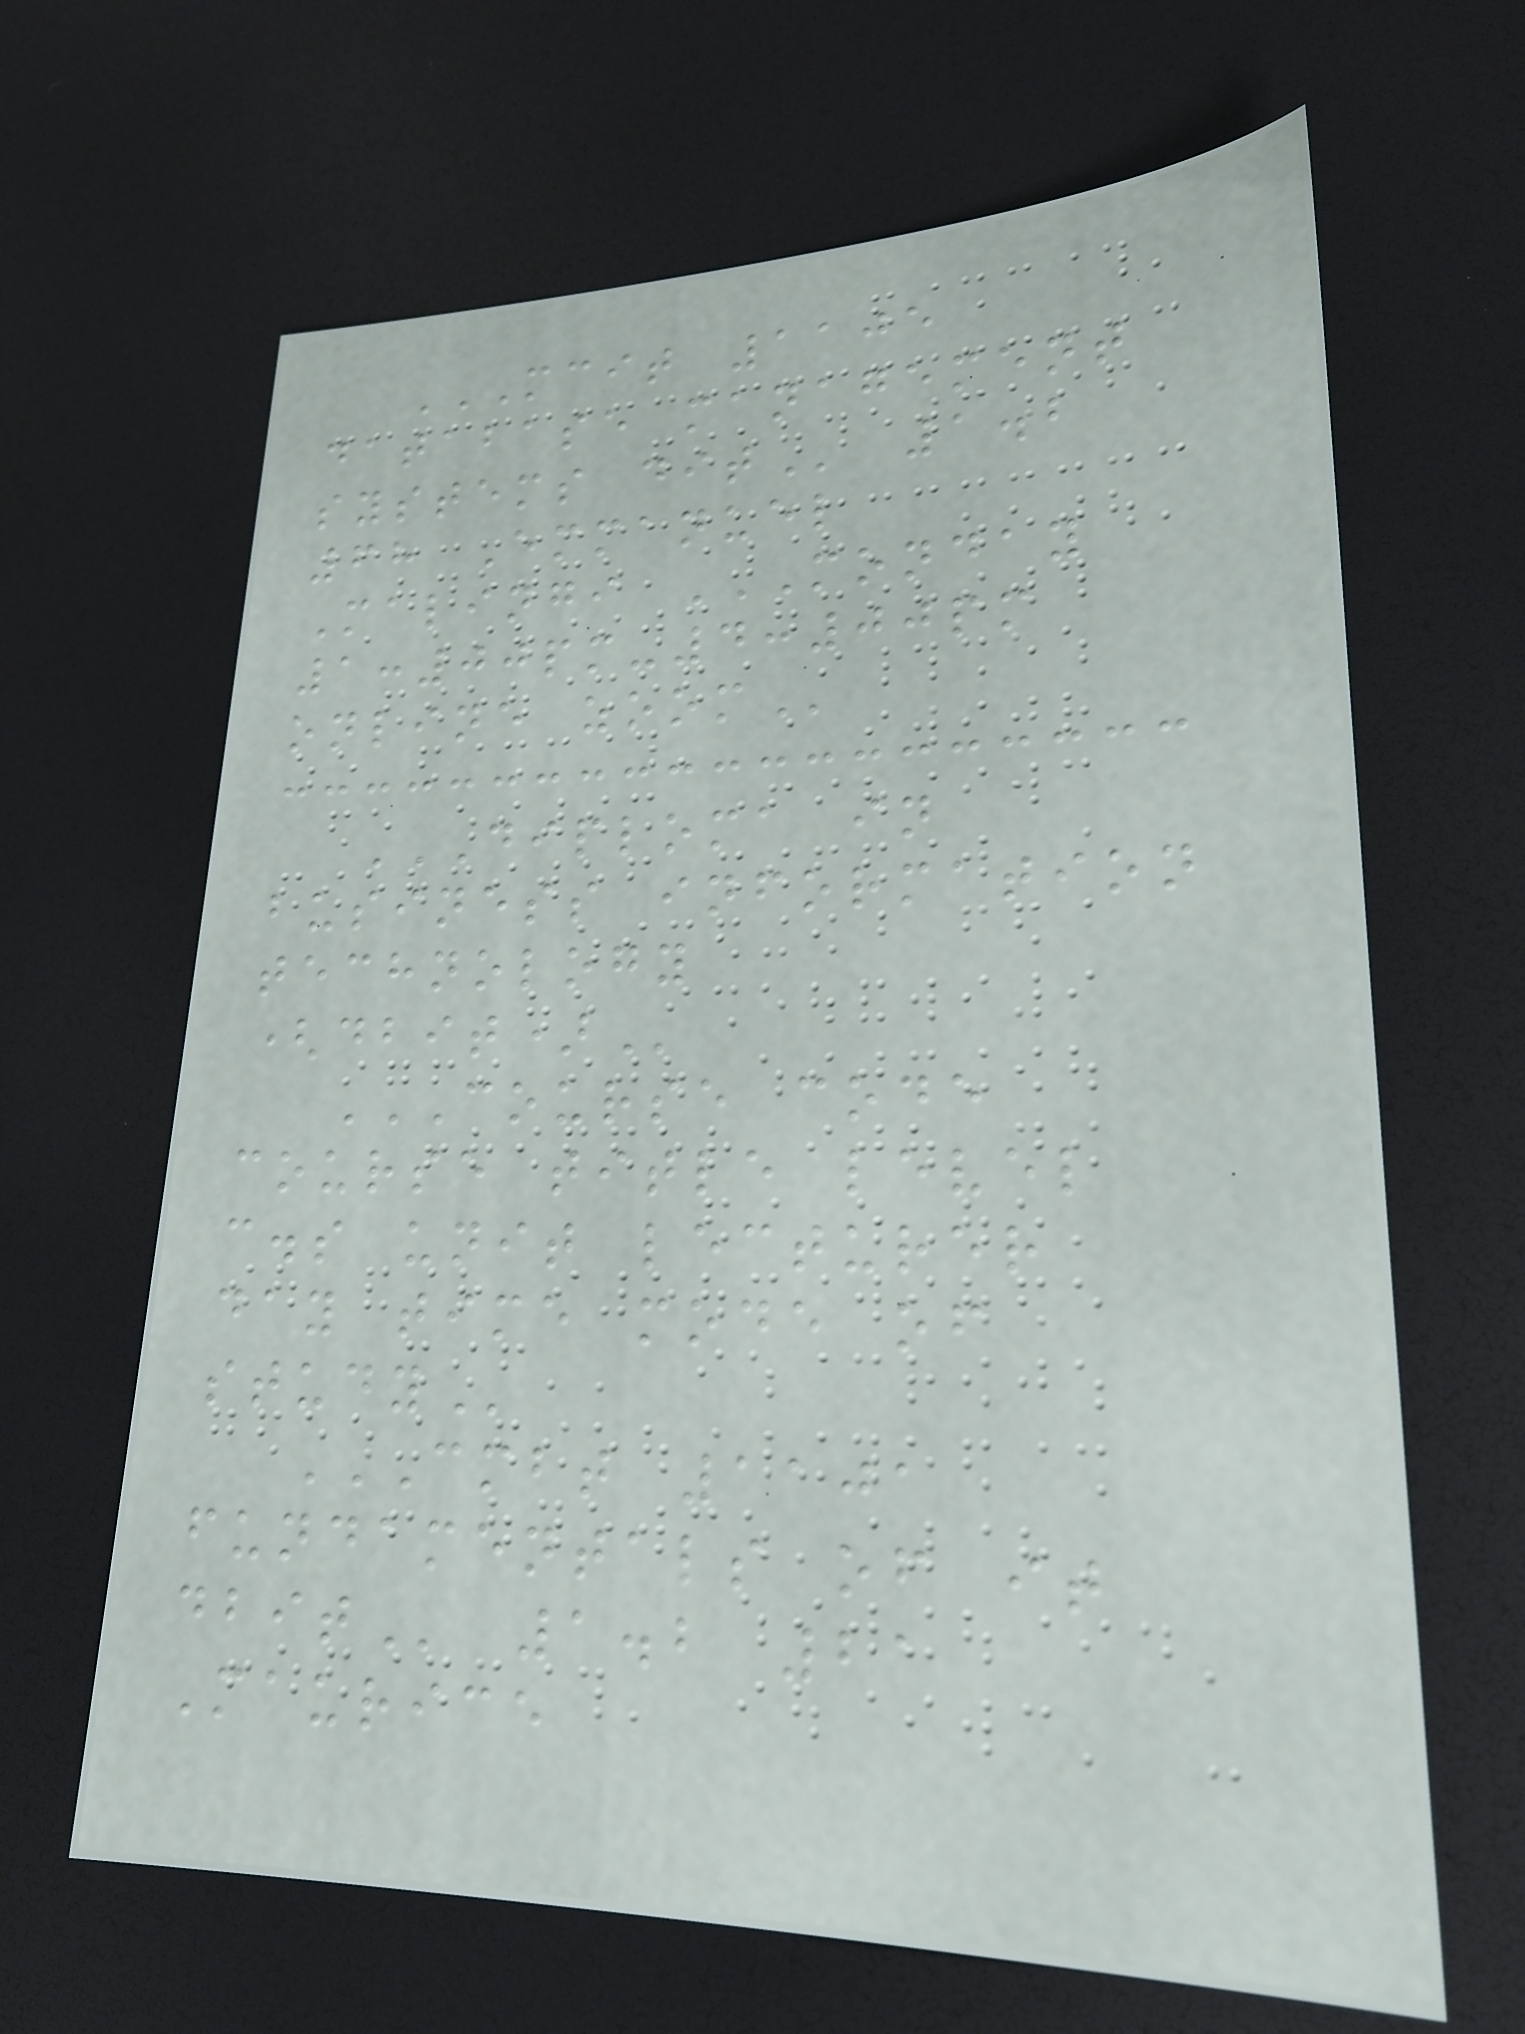MCIT 1105
DATABASE MANAGEMENT
SYSTEMS DIT 1.2
68 Emmanuel
Malingi MONDAY
1:00PM-4:00PM
ONLINE ZOOM
DIPLOMA IN
BUSINESS INFORMATION
TECHNOLOGY
(DBIT)
COURSE CODE
COURSE TITLE LEVEL
C.S UNIT LECTURER
DAY TIME MODE OF
STUDY
CMBT 1101
FUNDAMENTALS OF IT
DBIT 1.2 21
Maurice
